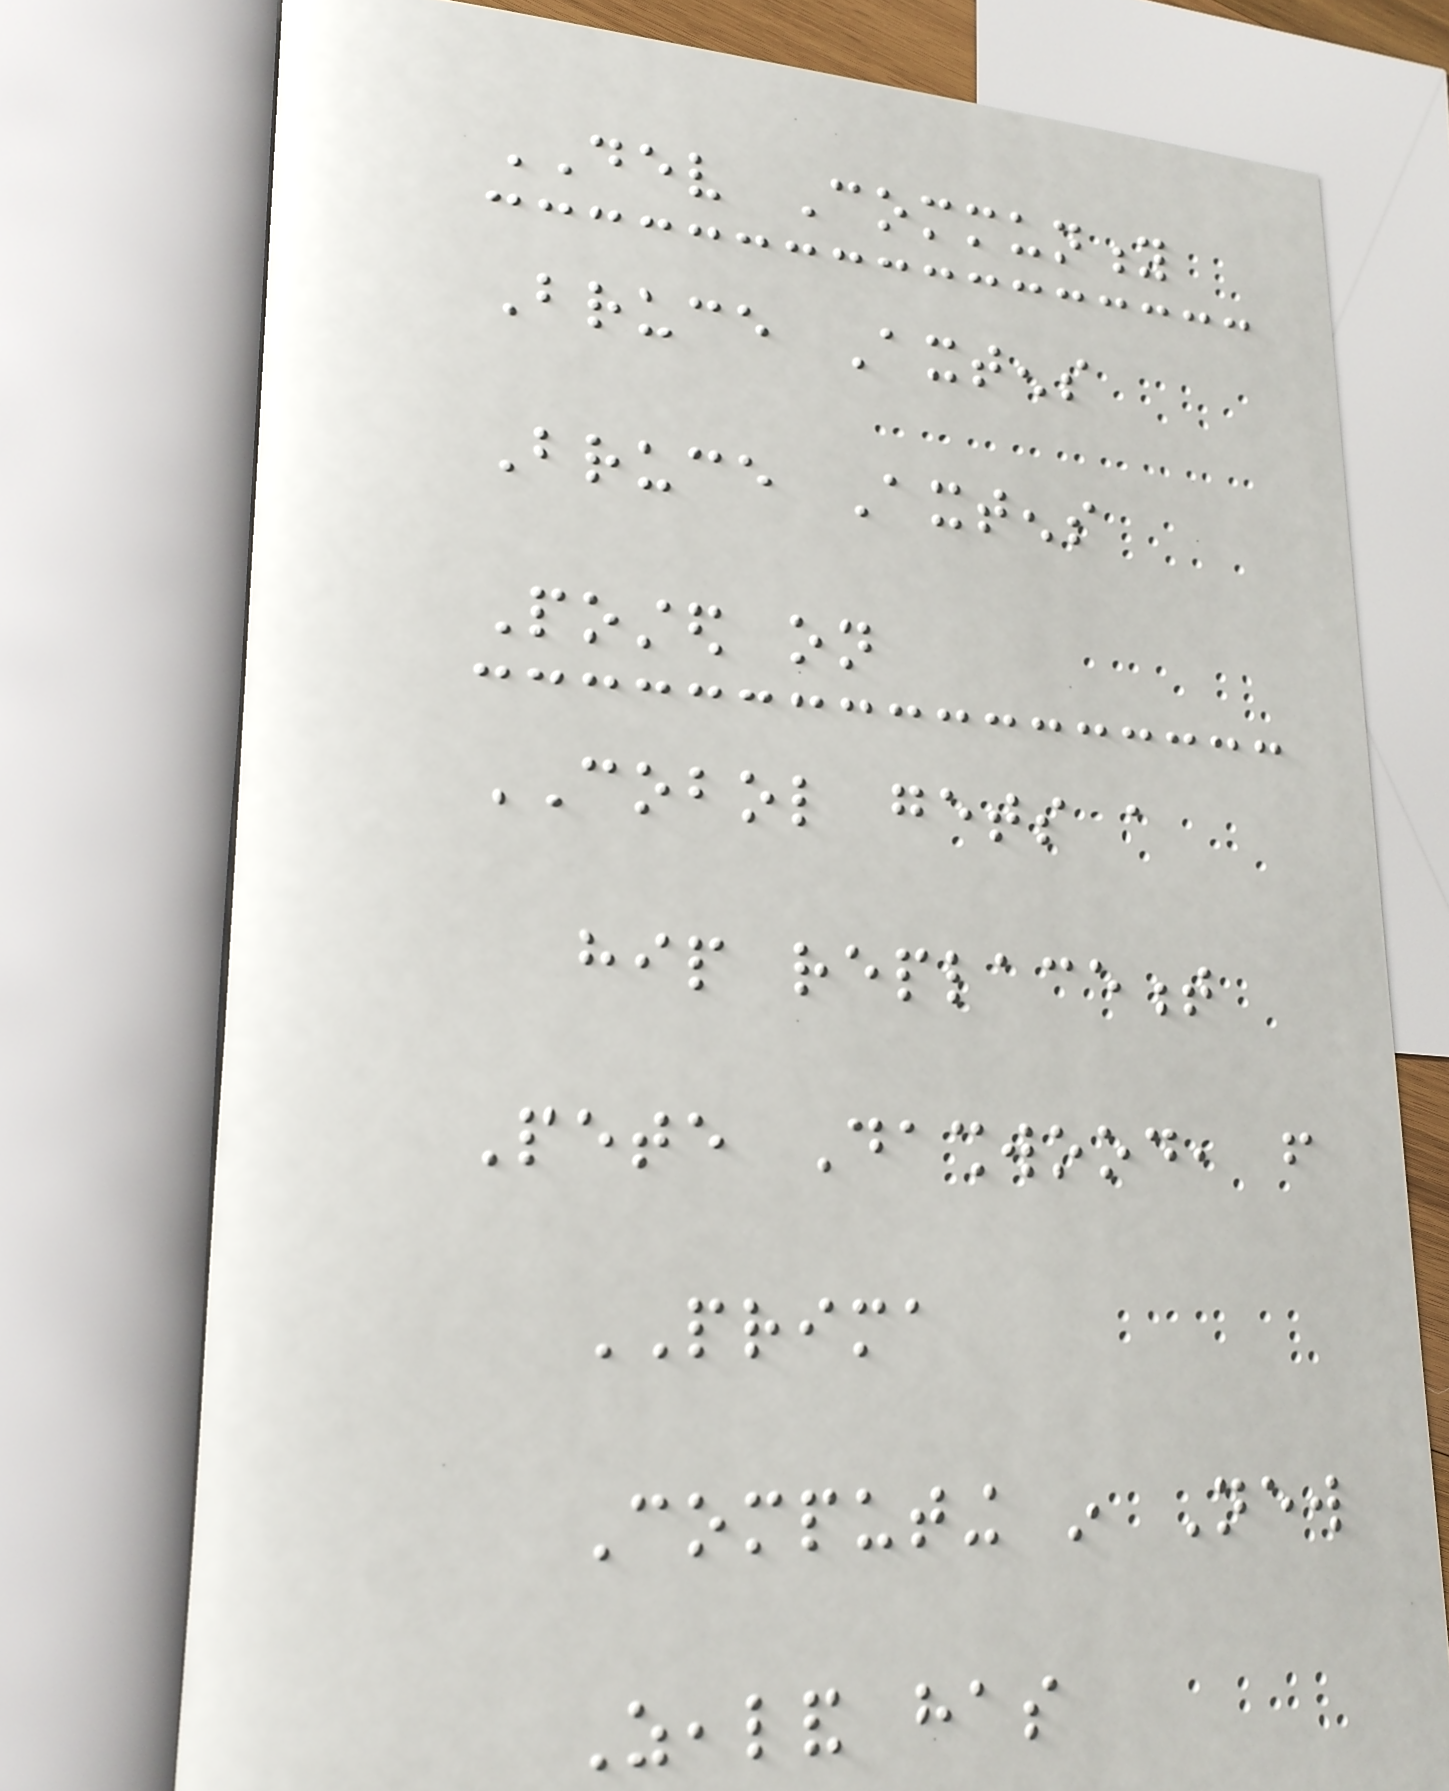DEV Community
Bruce Axtens
Bruce Axtens
Posted on
COBOL gets a
hip replacement
Pete Dashwood, from
PRIMA
Computing in New
Zealand has
